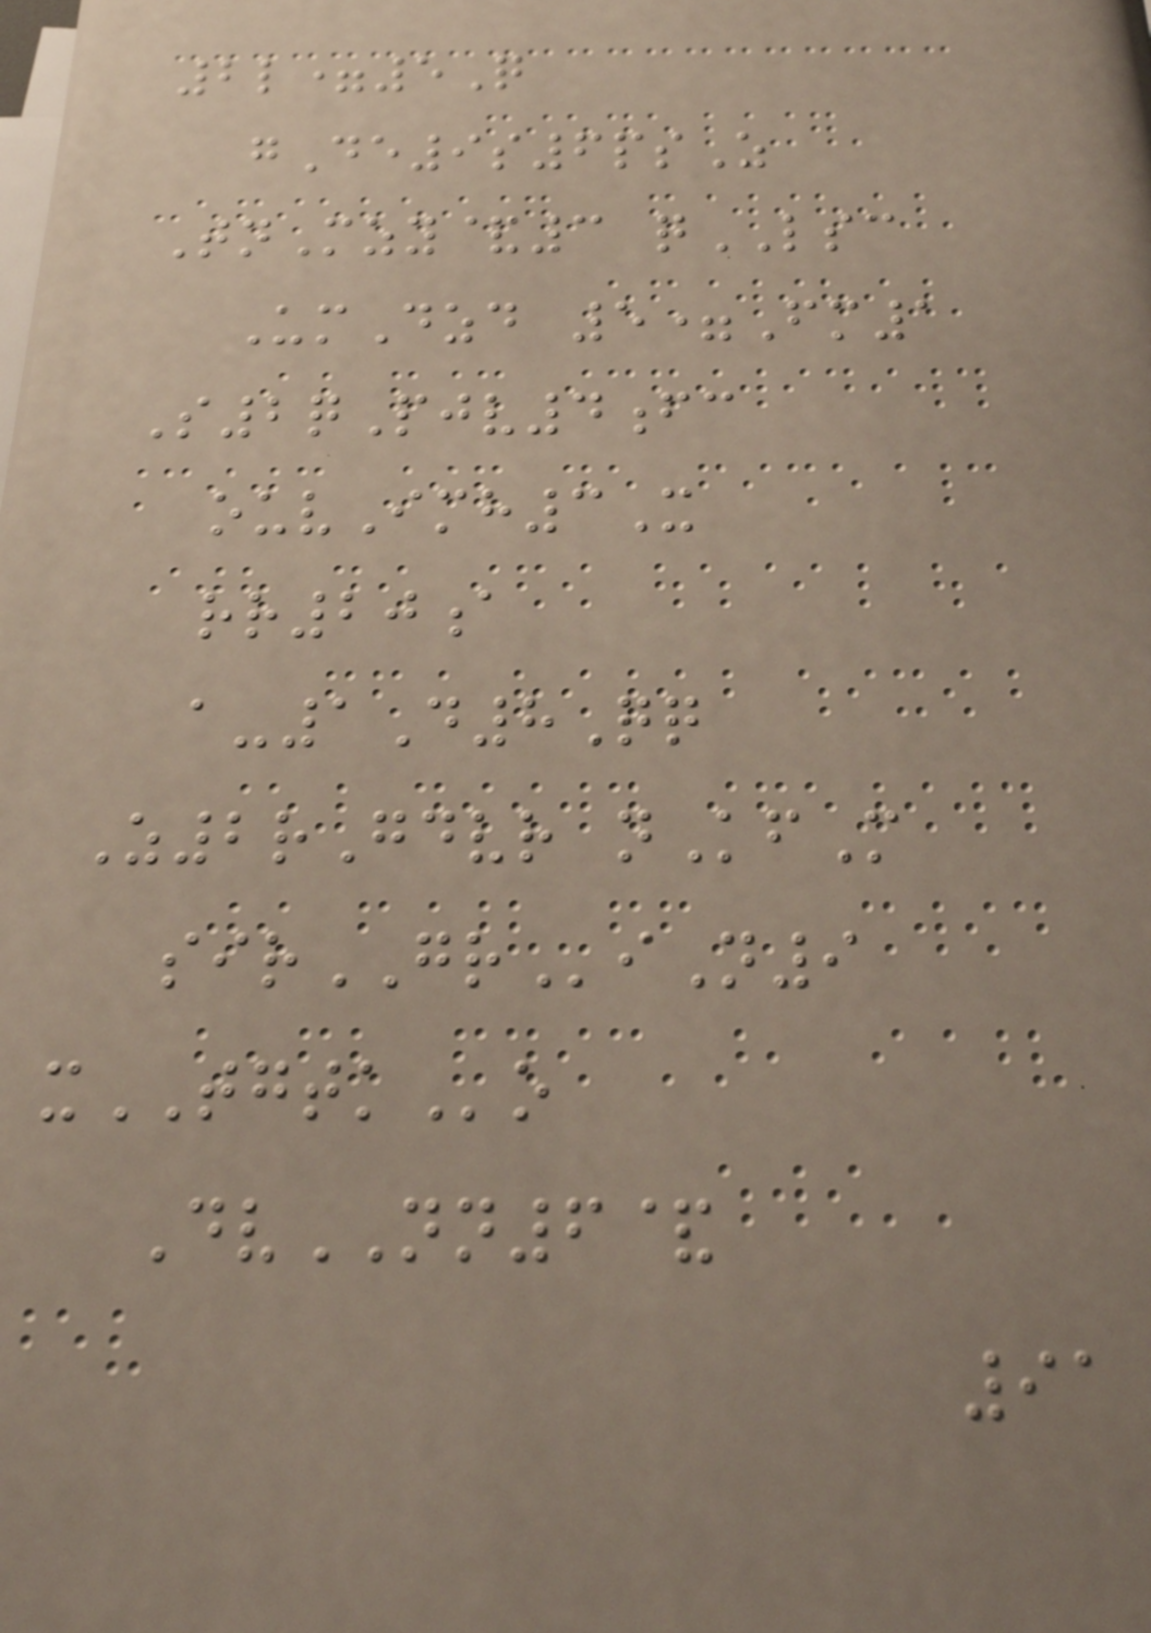2l=5Q
gDe9s6psZ
TnMzy&3 qLSC
UmDzd 5=Fm1
S2qPjv4fc
ouvImh3X
rr20a
a-1D8Qq
Z2rGdvr nKfM
sirGRiN9
xTGTKo
DvNN6&
91
